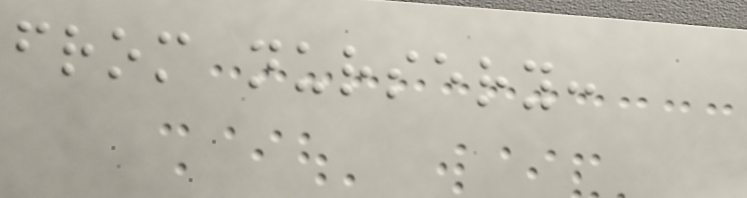from nursery:
